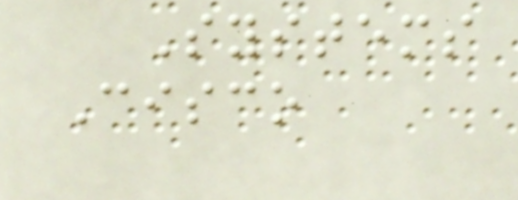Systems
Cisco
